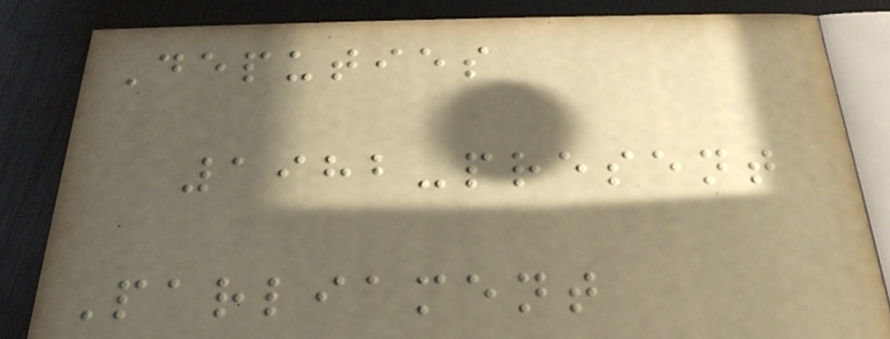Deputies
1982-present
Parliament
